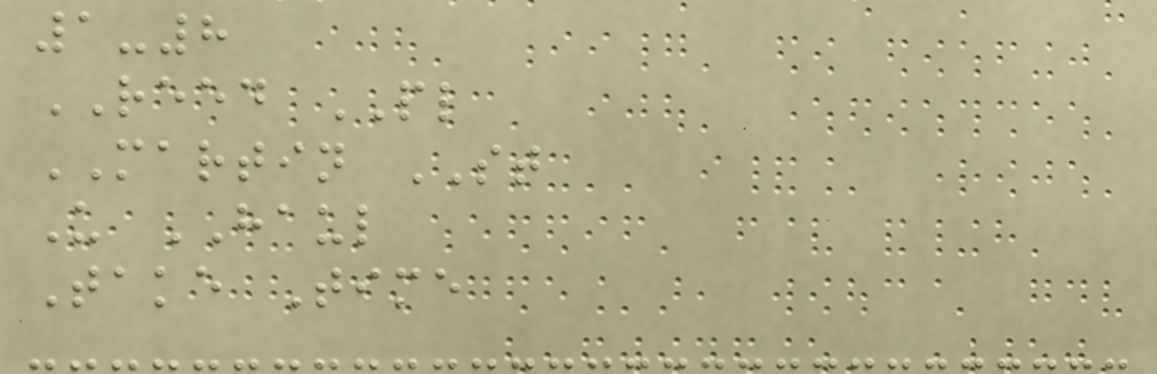1-8
REED PL
MARTIN ST
U HAUL
Take Time
